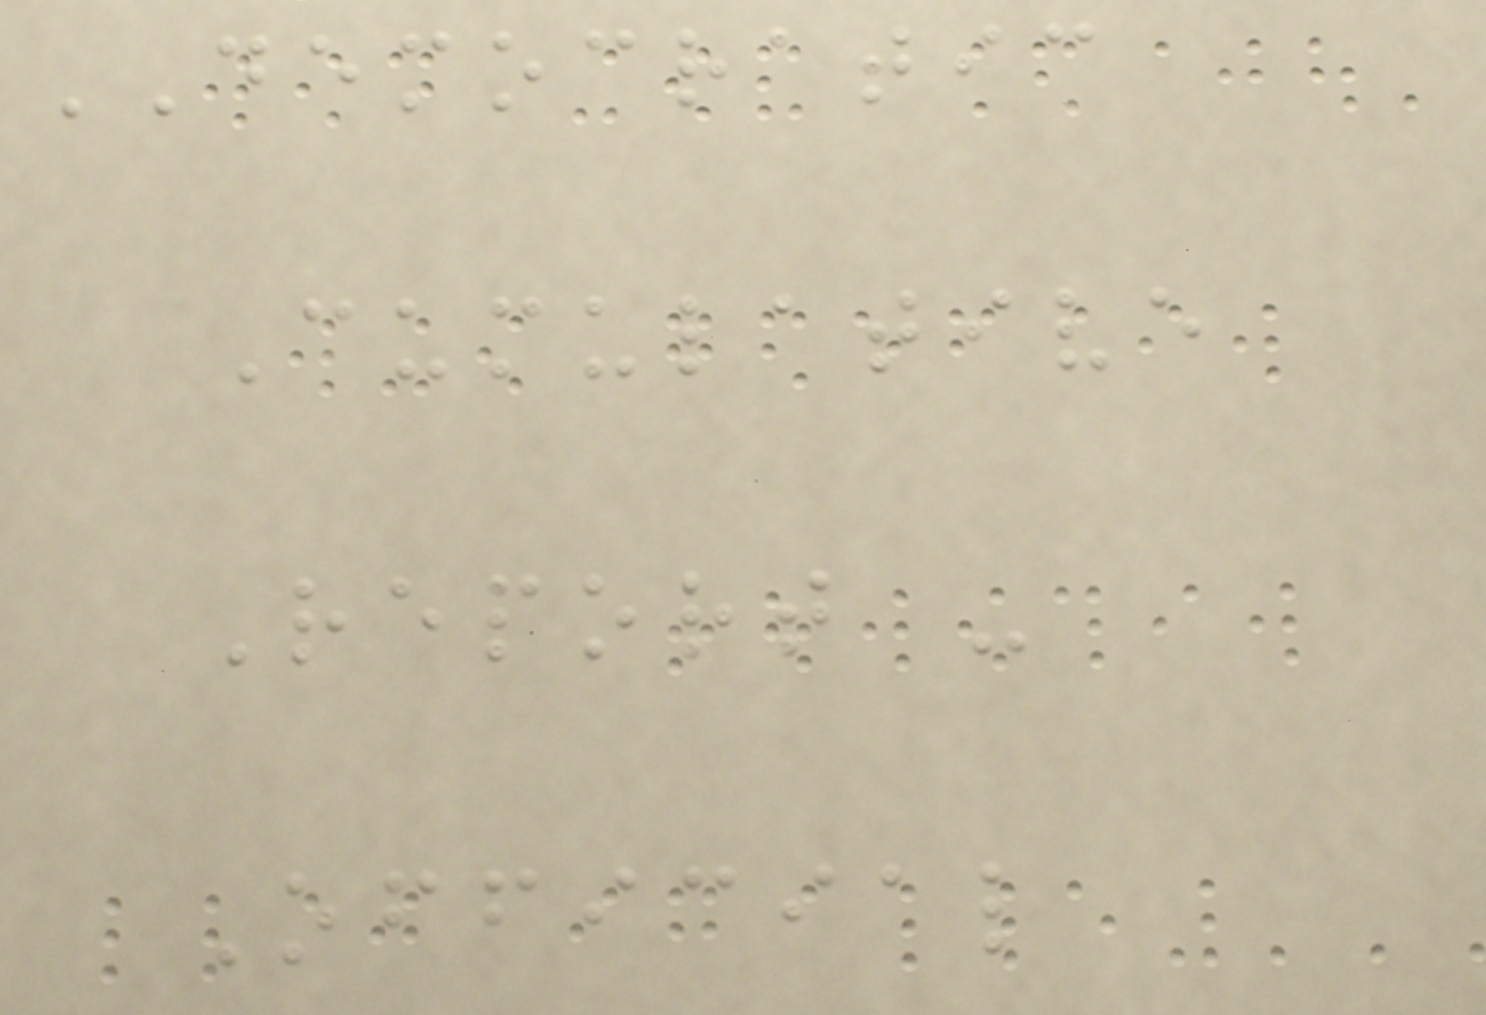DEMOCRATIC
Cumulative
Report -
Official
